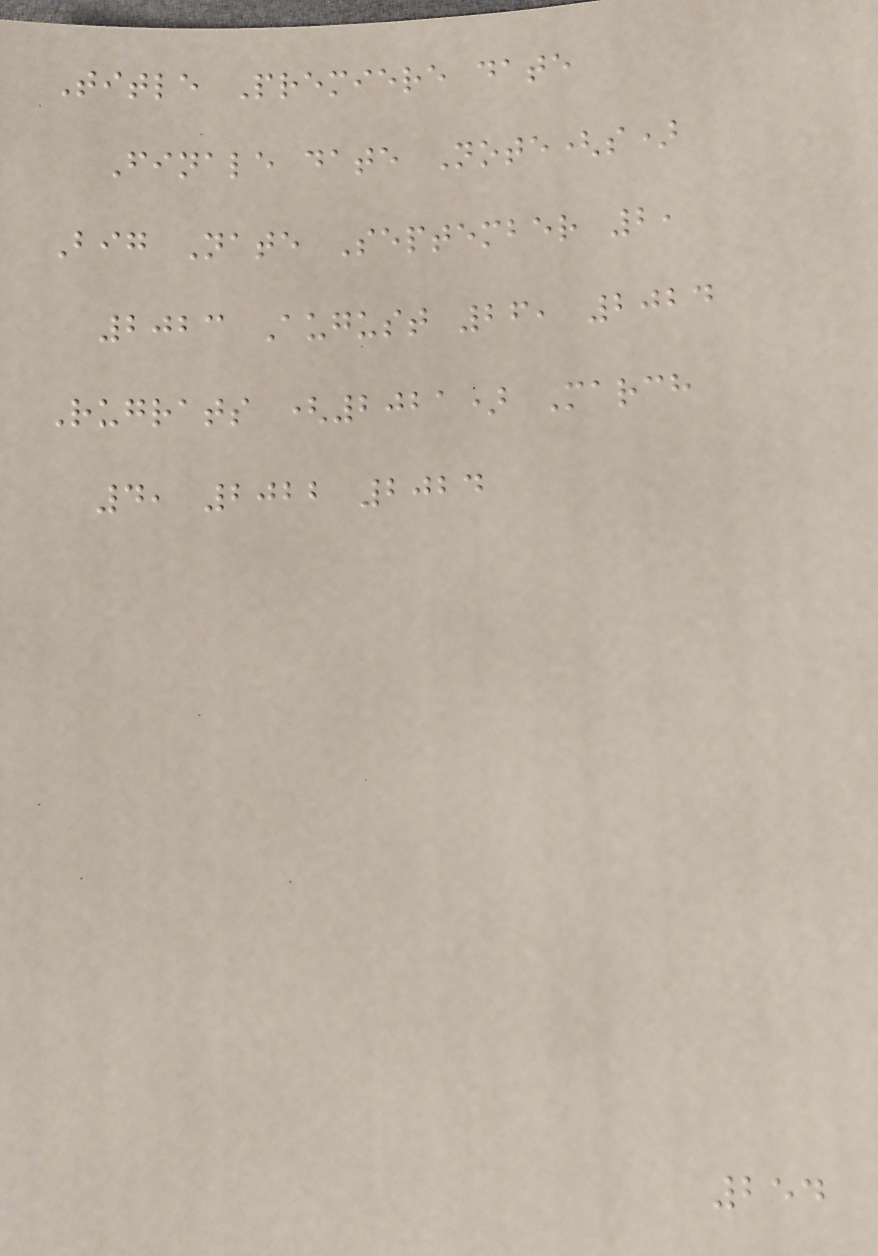Title Premiere date
Finale date Note(s)
Big Nate September 2,
2023 August 26, 2024
Rugrats (2021) March
4, 2022 2024
254
